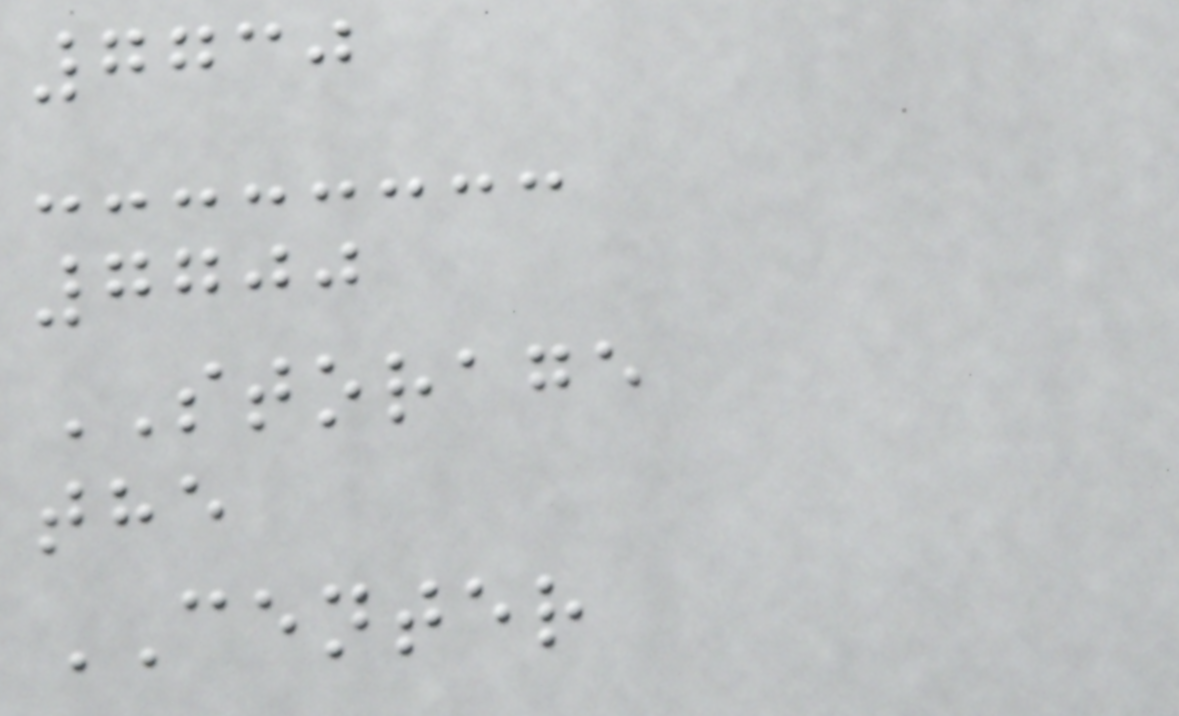7730
7700
STORAGE
the
CENTER
